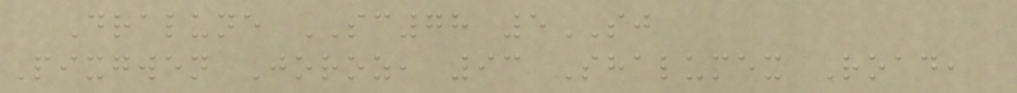Dralune SC78 5SJ
Pixgwen Joroz, 93 Shalumex Road,
